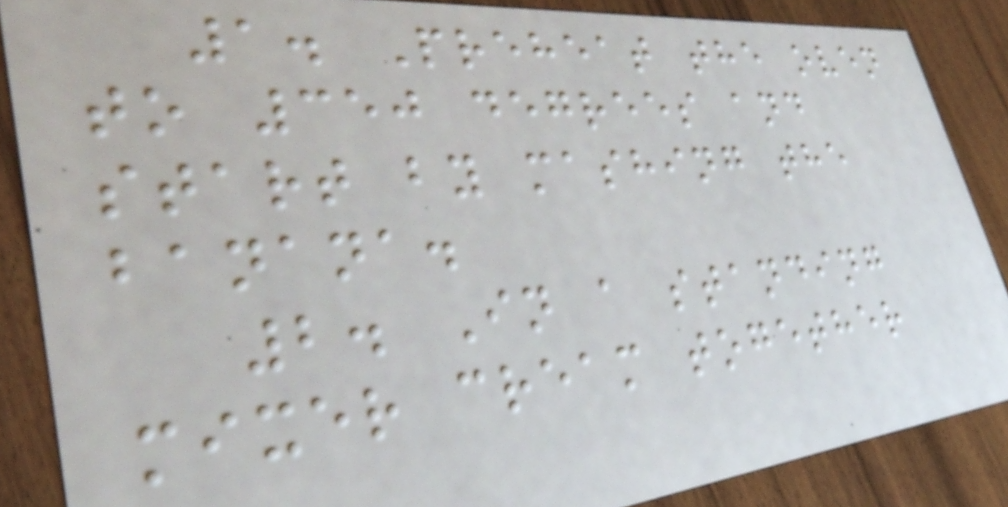1. Preheat the oven
to 350 degrees and
start by mashing the
banana.
2. In a standing
mixer cream together
